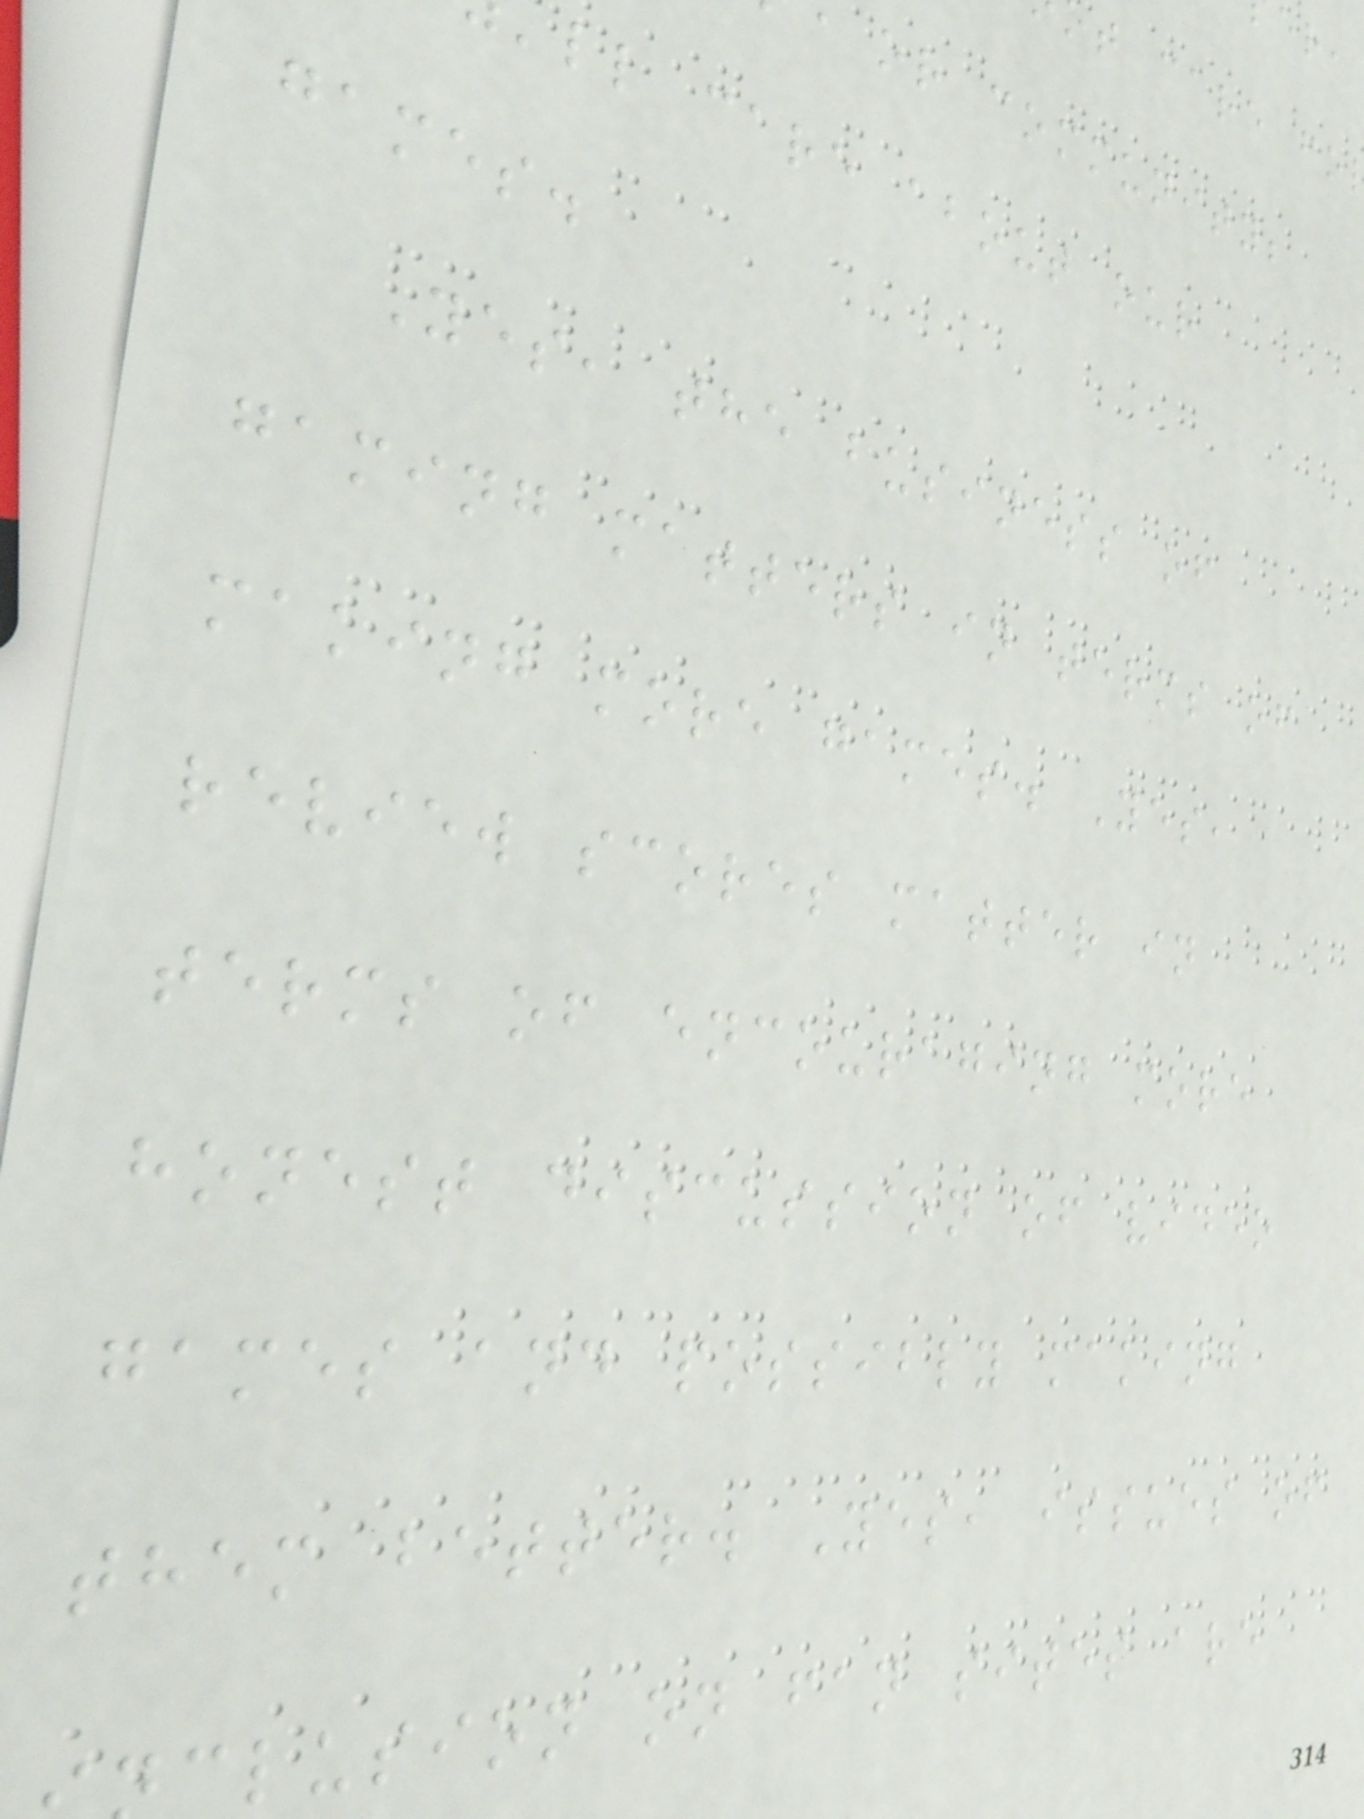t care fo
or community;
ll care about our
games.
Yes, the business of
gaming matters in terms of
making more games. Yes,
review scores matter in
terms of encouraging more
honest discussion of video
games and possibly making
them better. Yes, issues of
clusion on fan sites are
